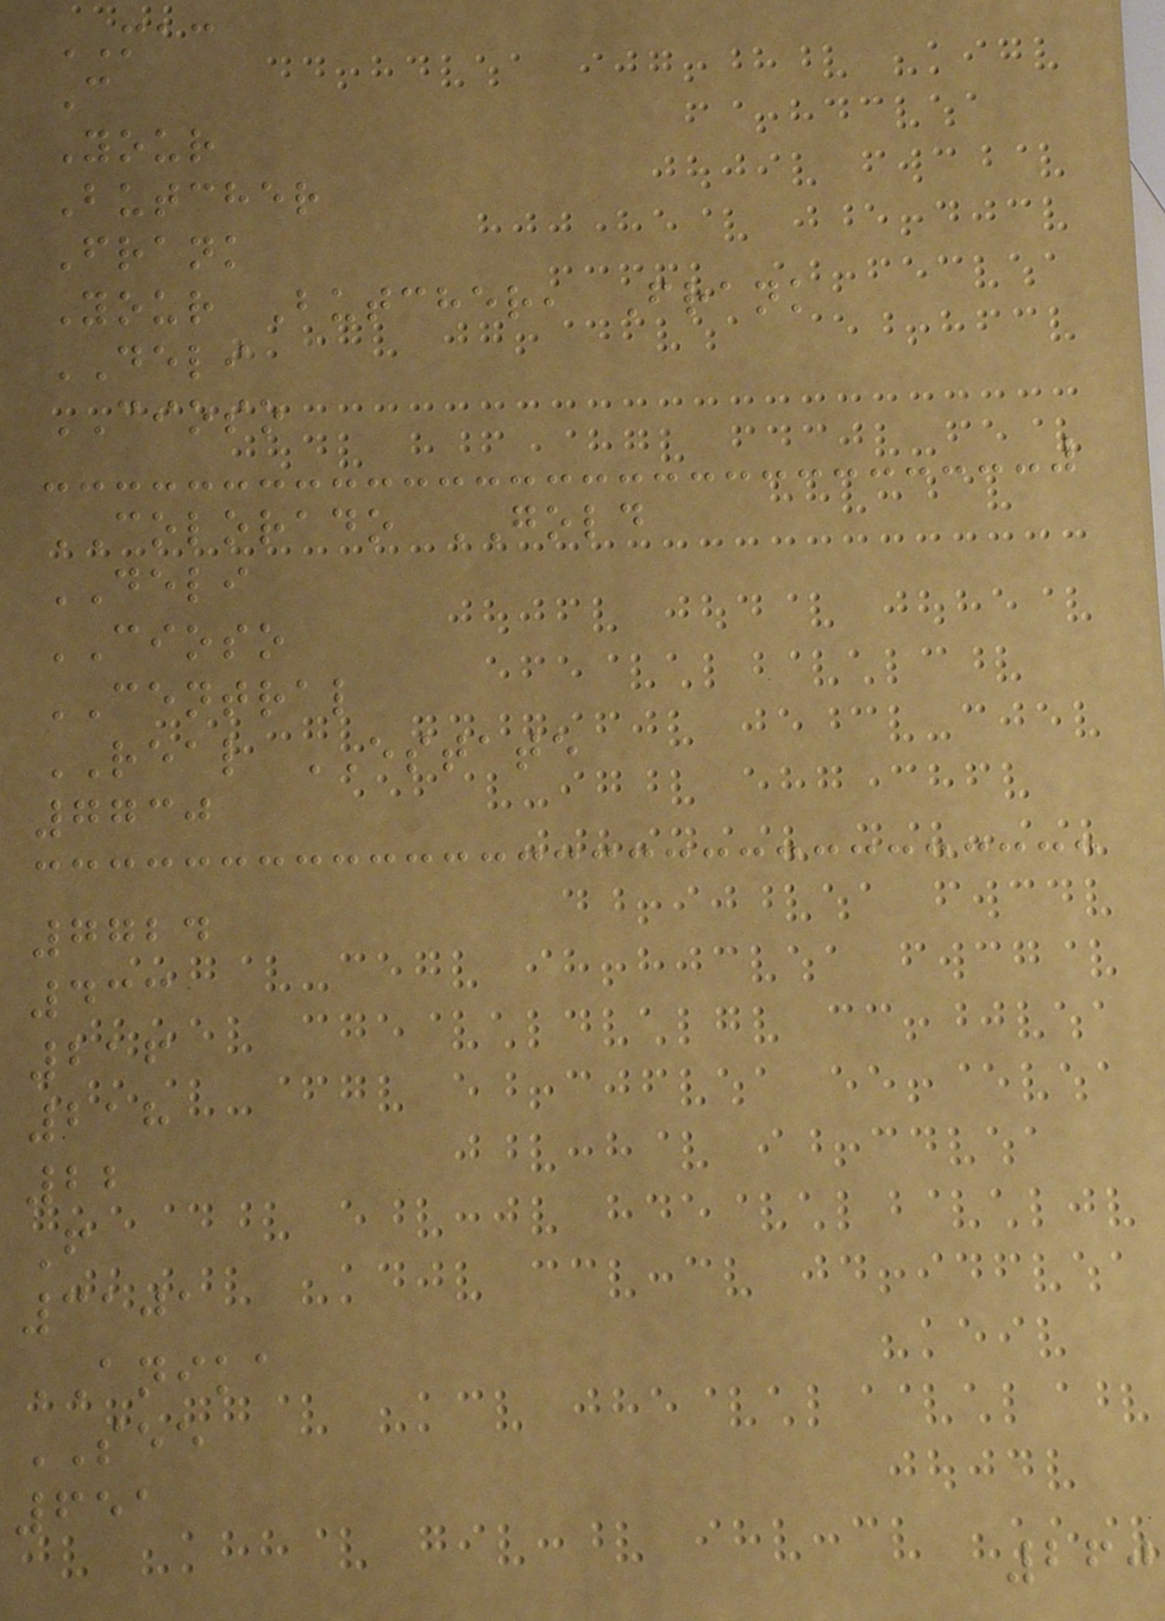MAC
C
Your
Butcher
Frank
Your Butcher, Frank
DELI
CIOSO
COLORADO GOLD
DELI
CIOSO
CENTRAL
REAL ESTATE
7730
7724
433
216
218
22
F
3101
ANIKA
SEE
651
260
